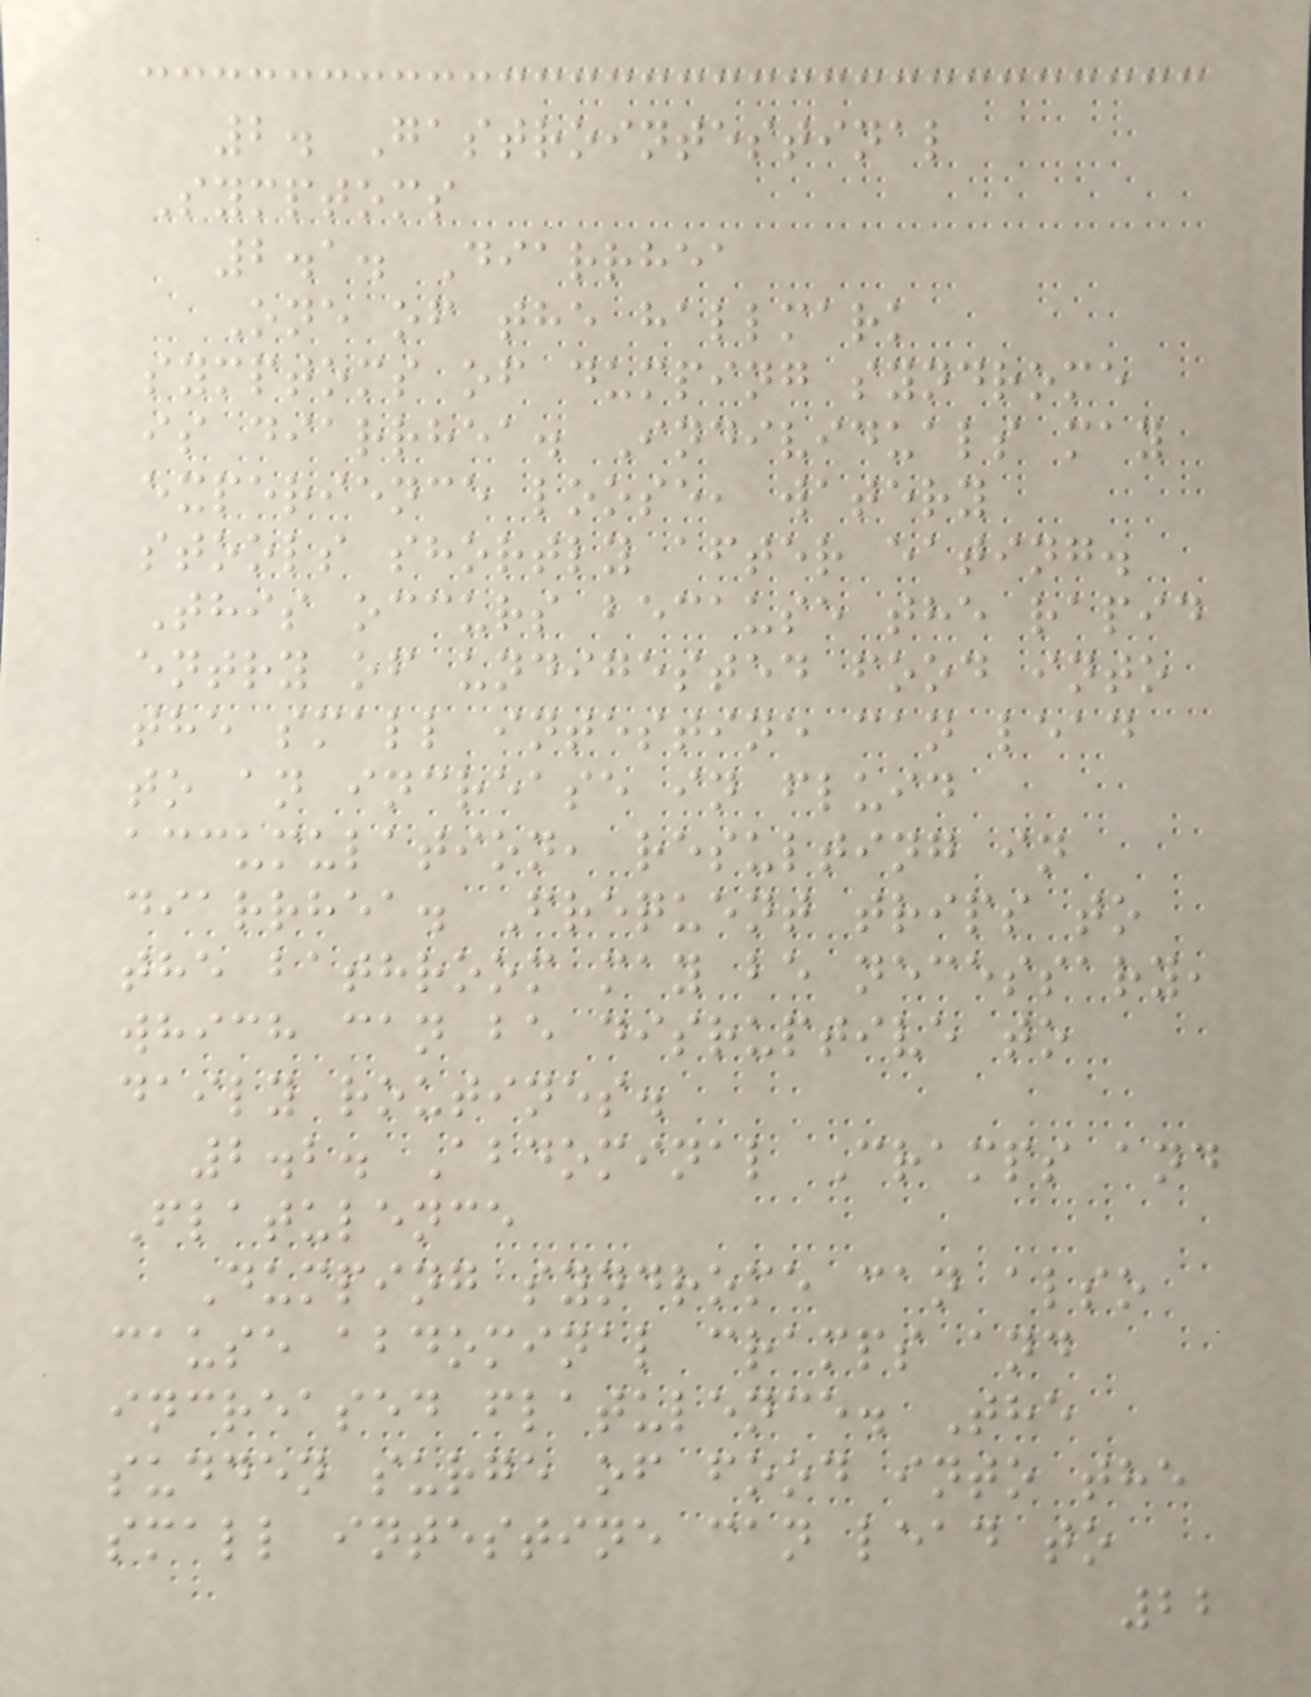2. Gastrointestinal
Symptoms
2.1. Diarrhea
One of the hallmark
symptoms of dumping syndrome
is diarrhea. Individuals may
experience loose, watery
stools shortly after eating.
This occurs because the rapid
entry of undigested food into
the small intestine can lead
to an increase in fluid
accumulation, resulting in
diarrhea. Frequent trips to
the bathroom may be necessary,
which can be disruptive to
daily routines.
2.2. Abdominal Cramps and
Flatulence
Dumping syndrome can also
cause abdominal cramps and
increased flatulence. The
sudden surge of food into the
small intestine can lead to
22
